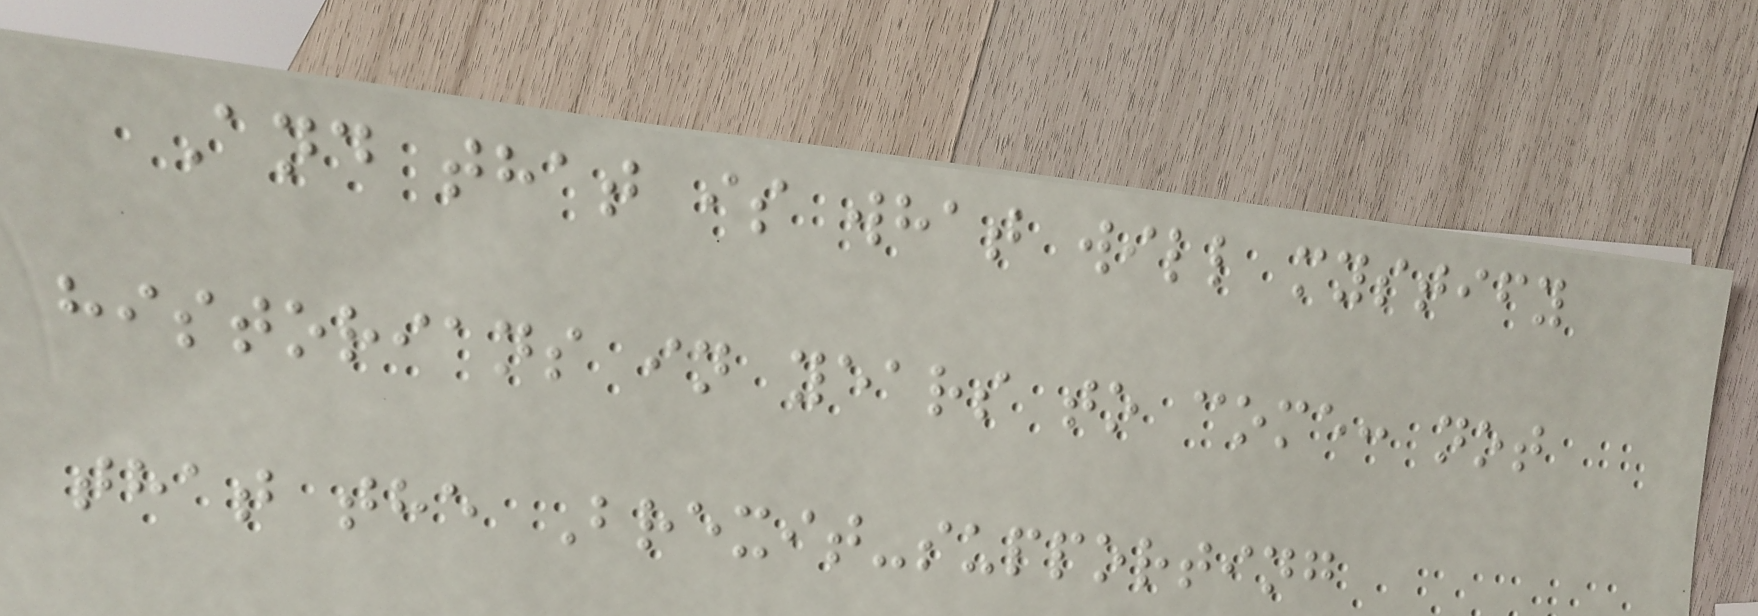And that is what will mystify
historians in years to come: not
that the Brexit-supporting
